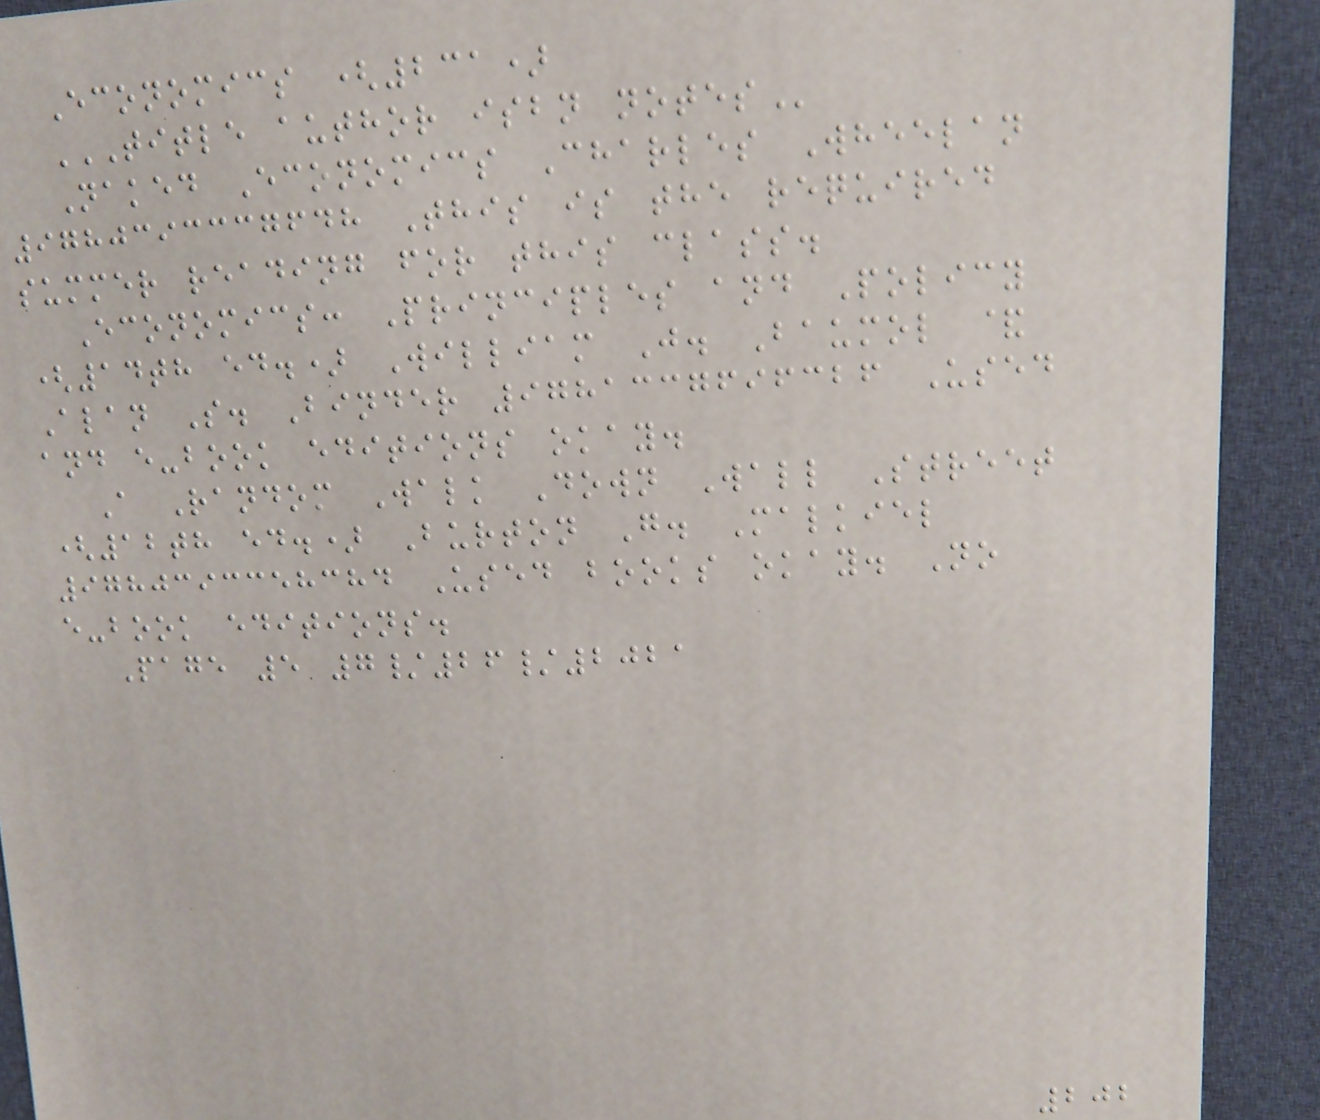Economics (231)
TITLE AUTHOR ISBN NOTES
Naked Economics Charles Wheelan
9780393337648 This is the required
summer reading for this class.
Economics: Principles and Policy
(14th ed.) William J. Baumol &
Alan S. Binder 9781337696326 Used
and e-book editions okay.
A Random Walk Down Wall Street
(12th ed.) Burton G. Malkiel
9780393358384 Used books okay. No
e-book editions.
Page 5 7/26/2021
202
